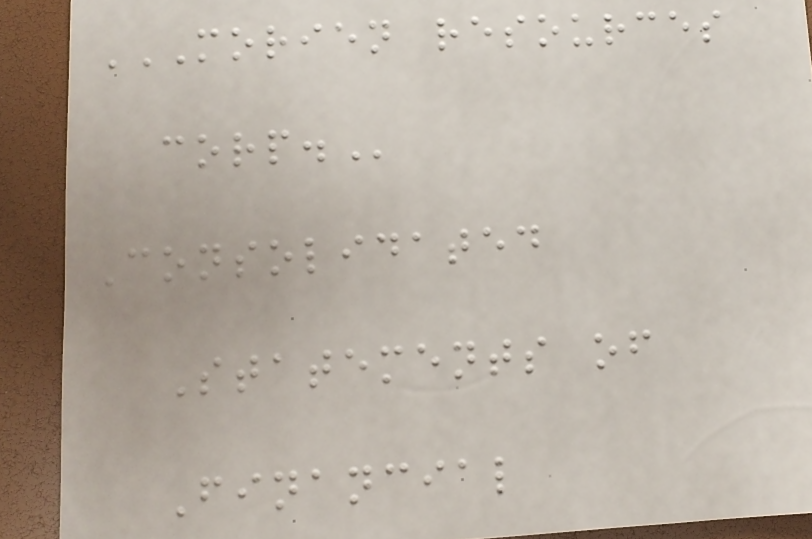MORIEN RESOURCES
CORP.
Consolidated
Statements of
Financial
